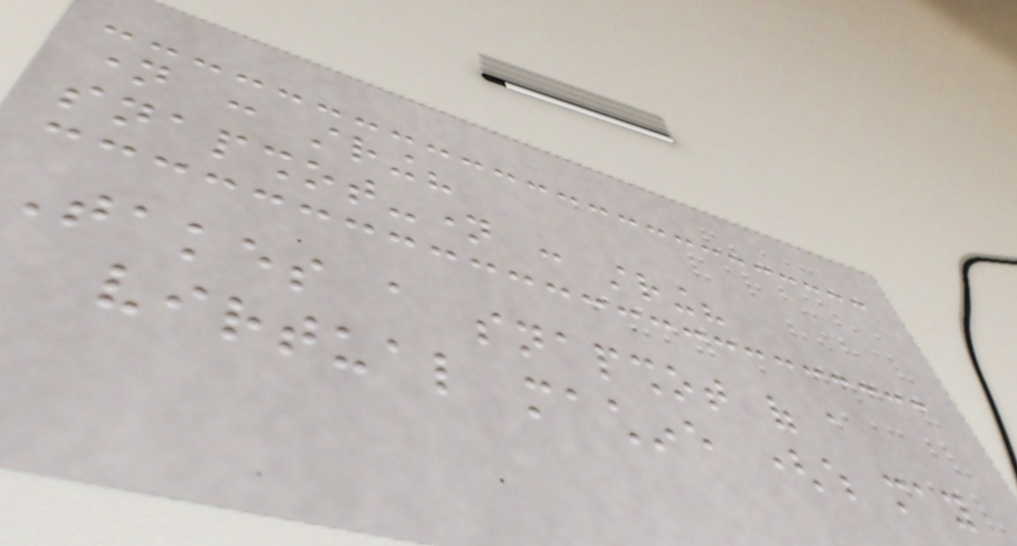name : string?
snapshot-name : string?
Takes a snapshot of a
virtual machine (which may
